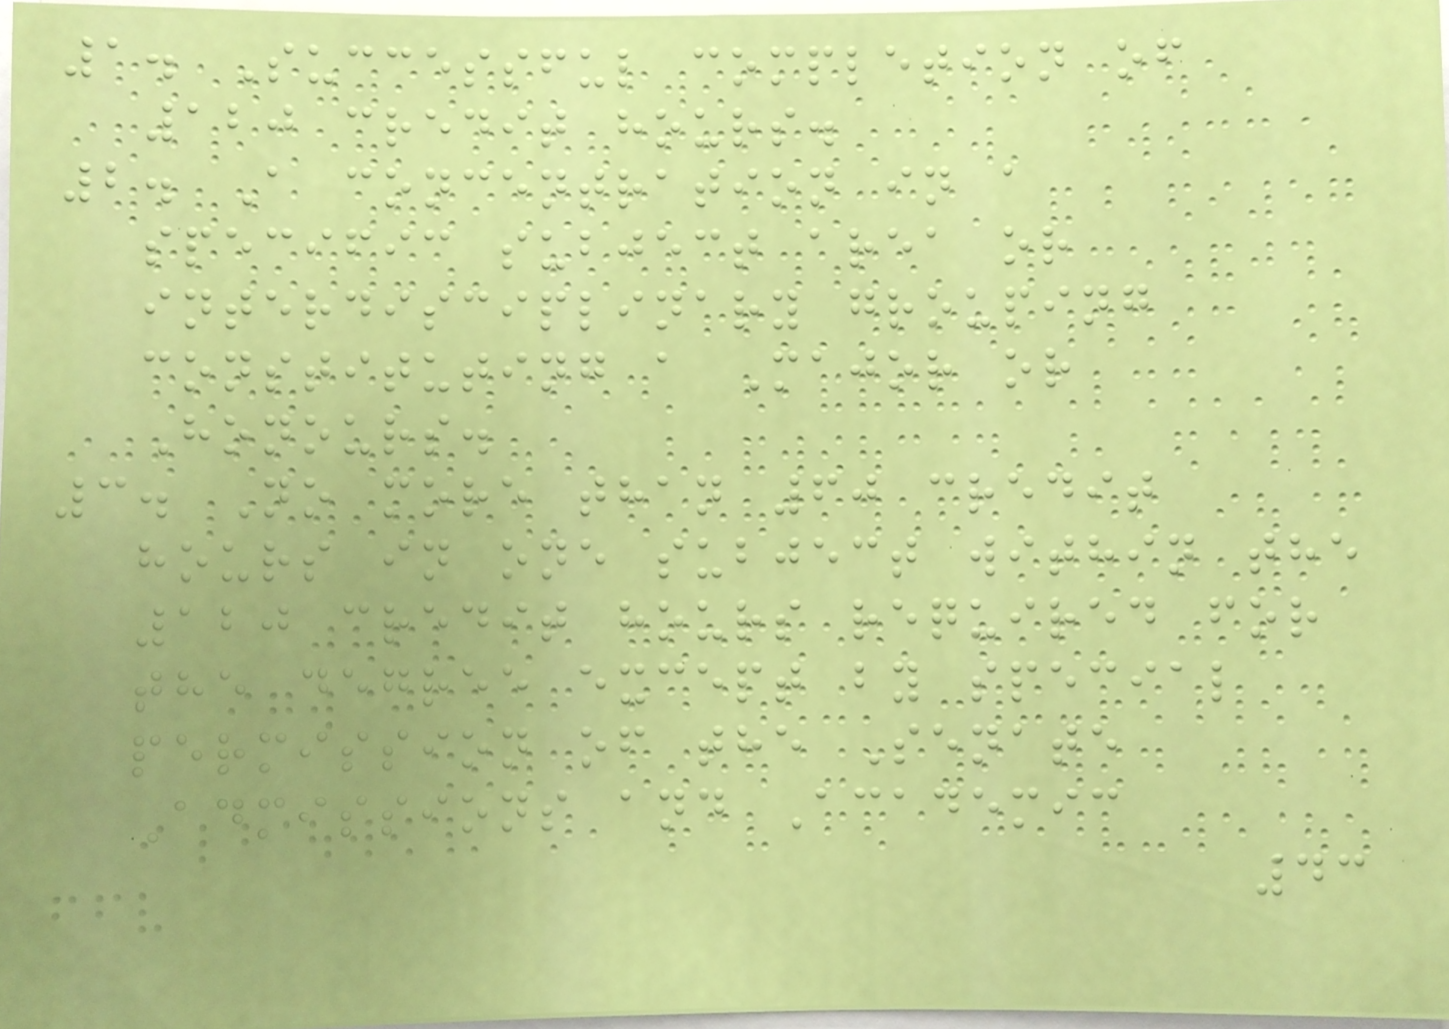1. Successful completion of
120 credit hours.
2. A concentration in a
specific subject area or
interdisciplinary grouping
constituting a Major or
Honours.
3. No more than 60 credit
hours in one subject within the
120 credit hours required for
the degree except by special
permission of the Senate
Admissions and Academic
43
